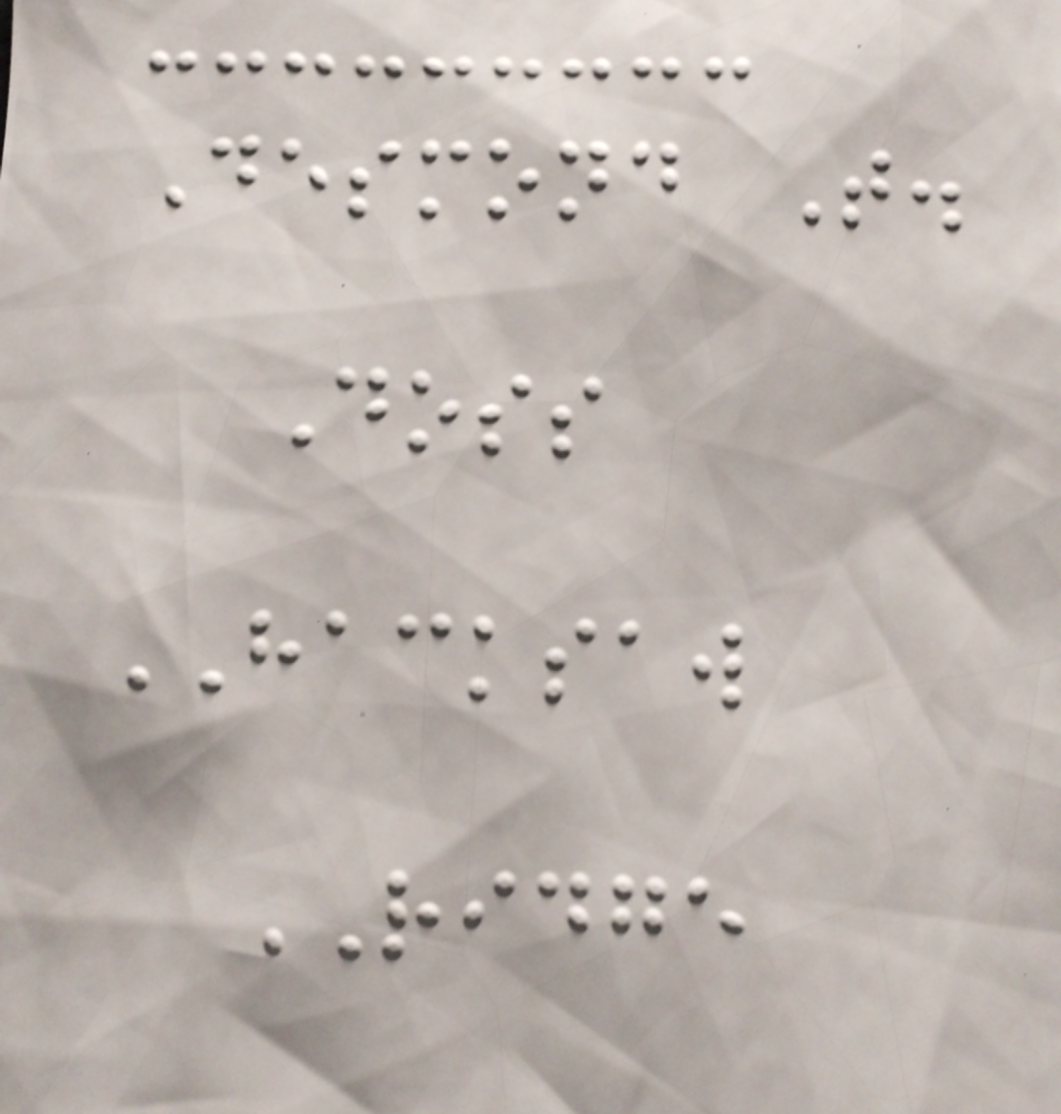Desmond T.
Doss
HACKSAW
RIDGE
